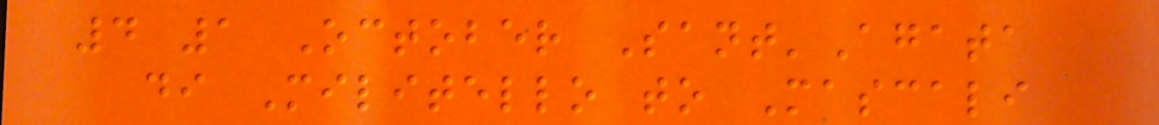4 1 October Sant'Agata
di Militello to Mascali
